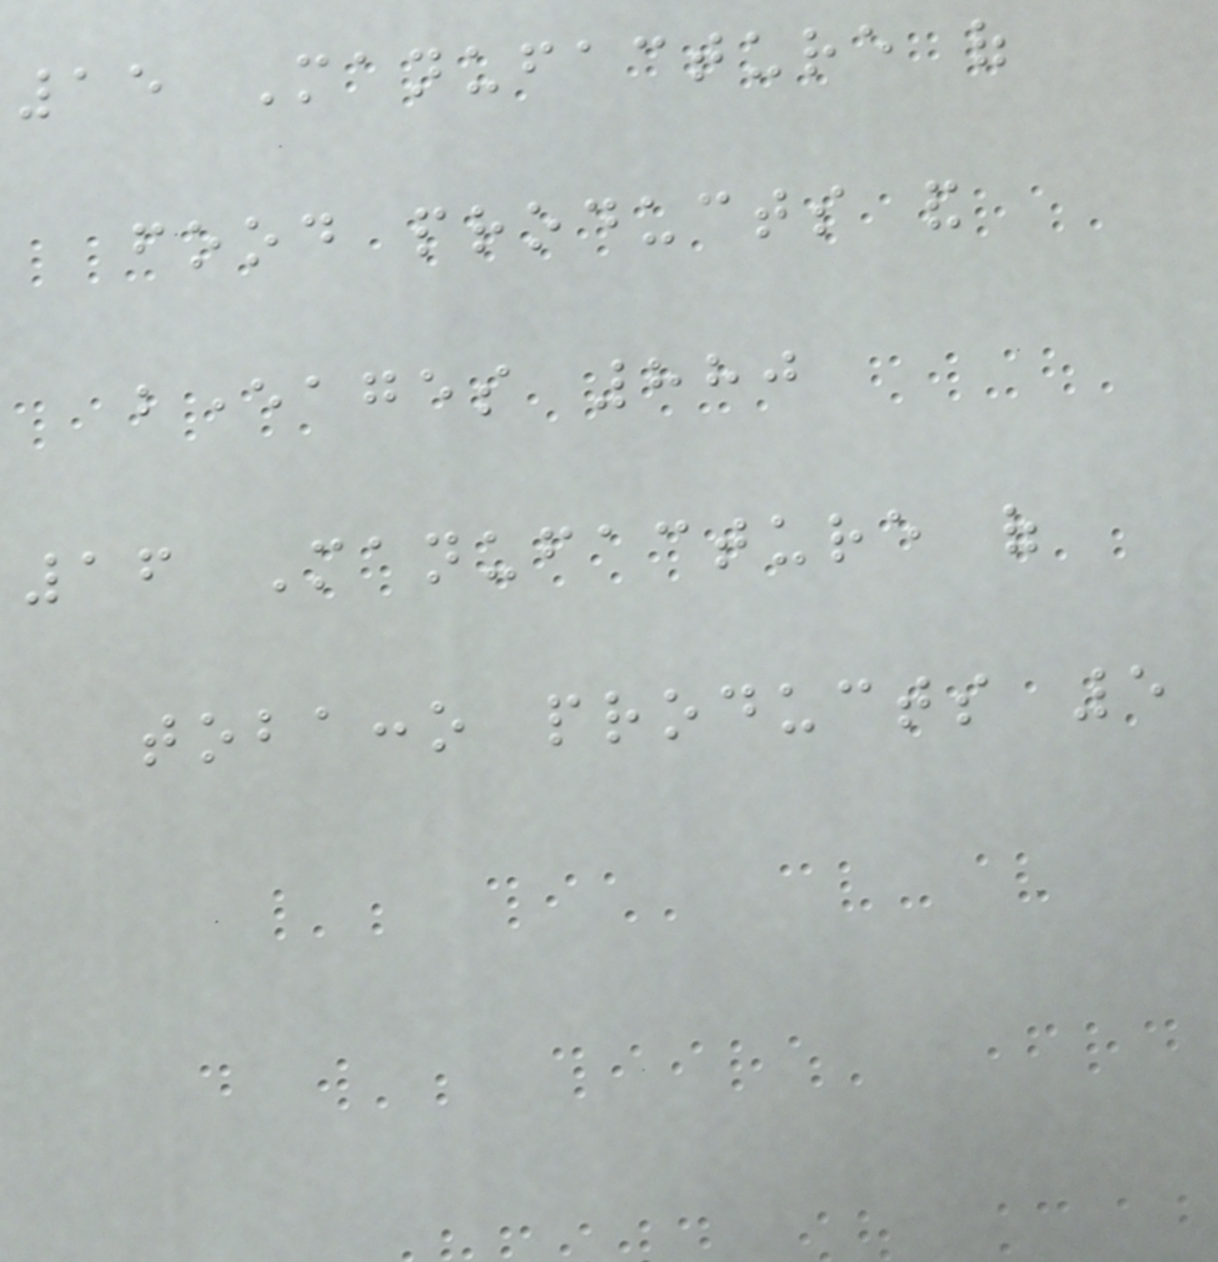15 Manufacture of
food products and
beverages 880
16 Manufacture of
tobacco products 5
